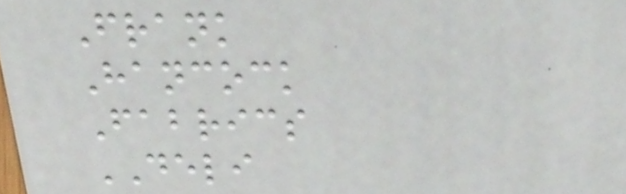Frank
Hancock
Fabrics
DELI
